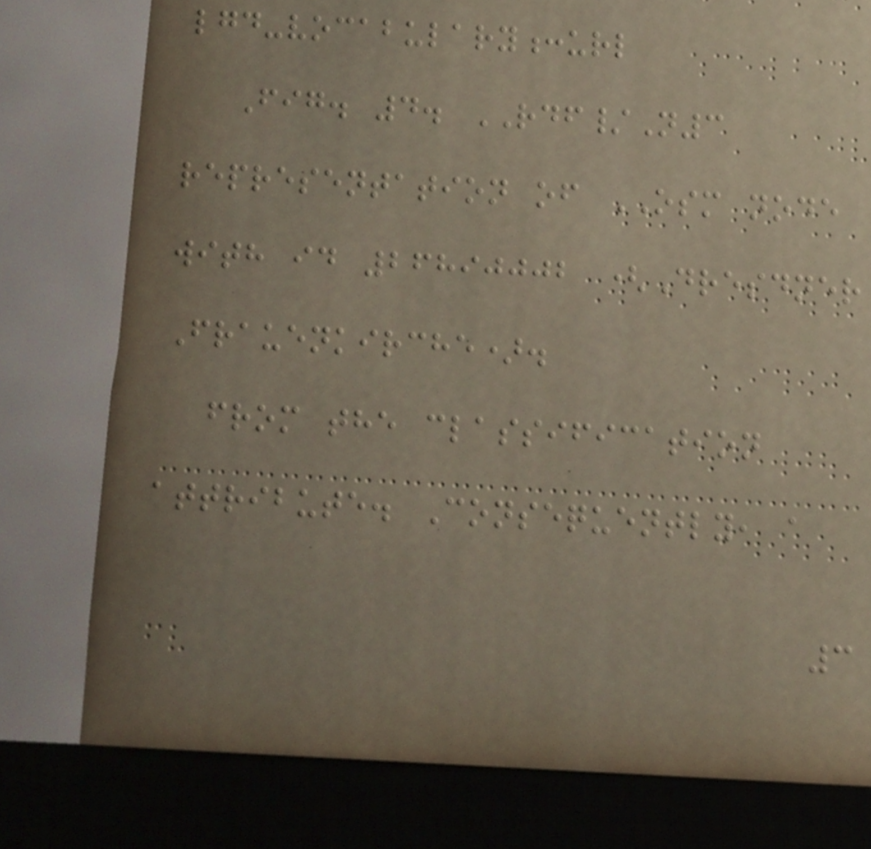lgd-vocabulary:url
Fig. 4. RDF/N3
representation of OSM node
with id 26890002 (Dresdner
Frauenkirche).
from the classification
attribute. Consequently, a
3
